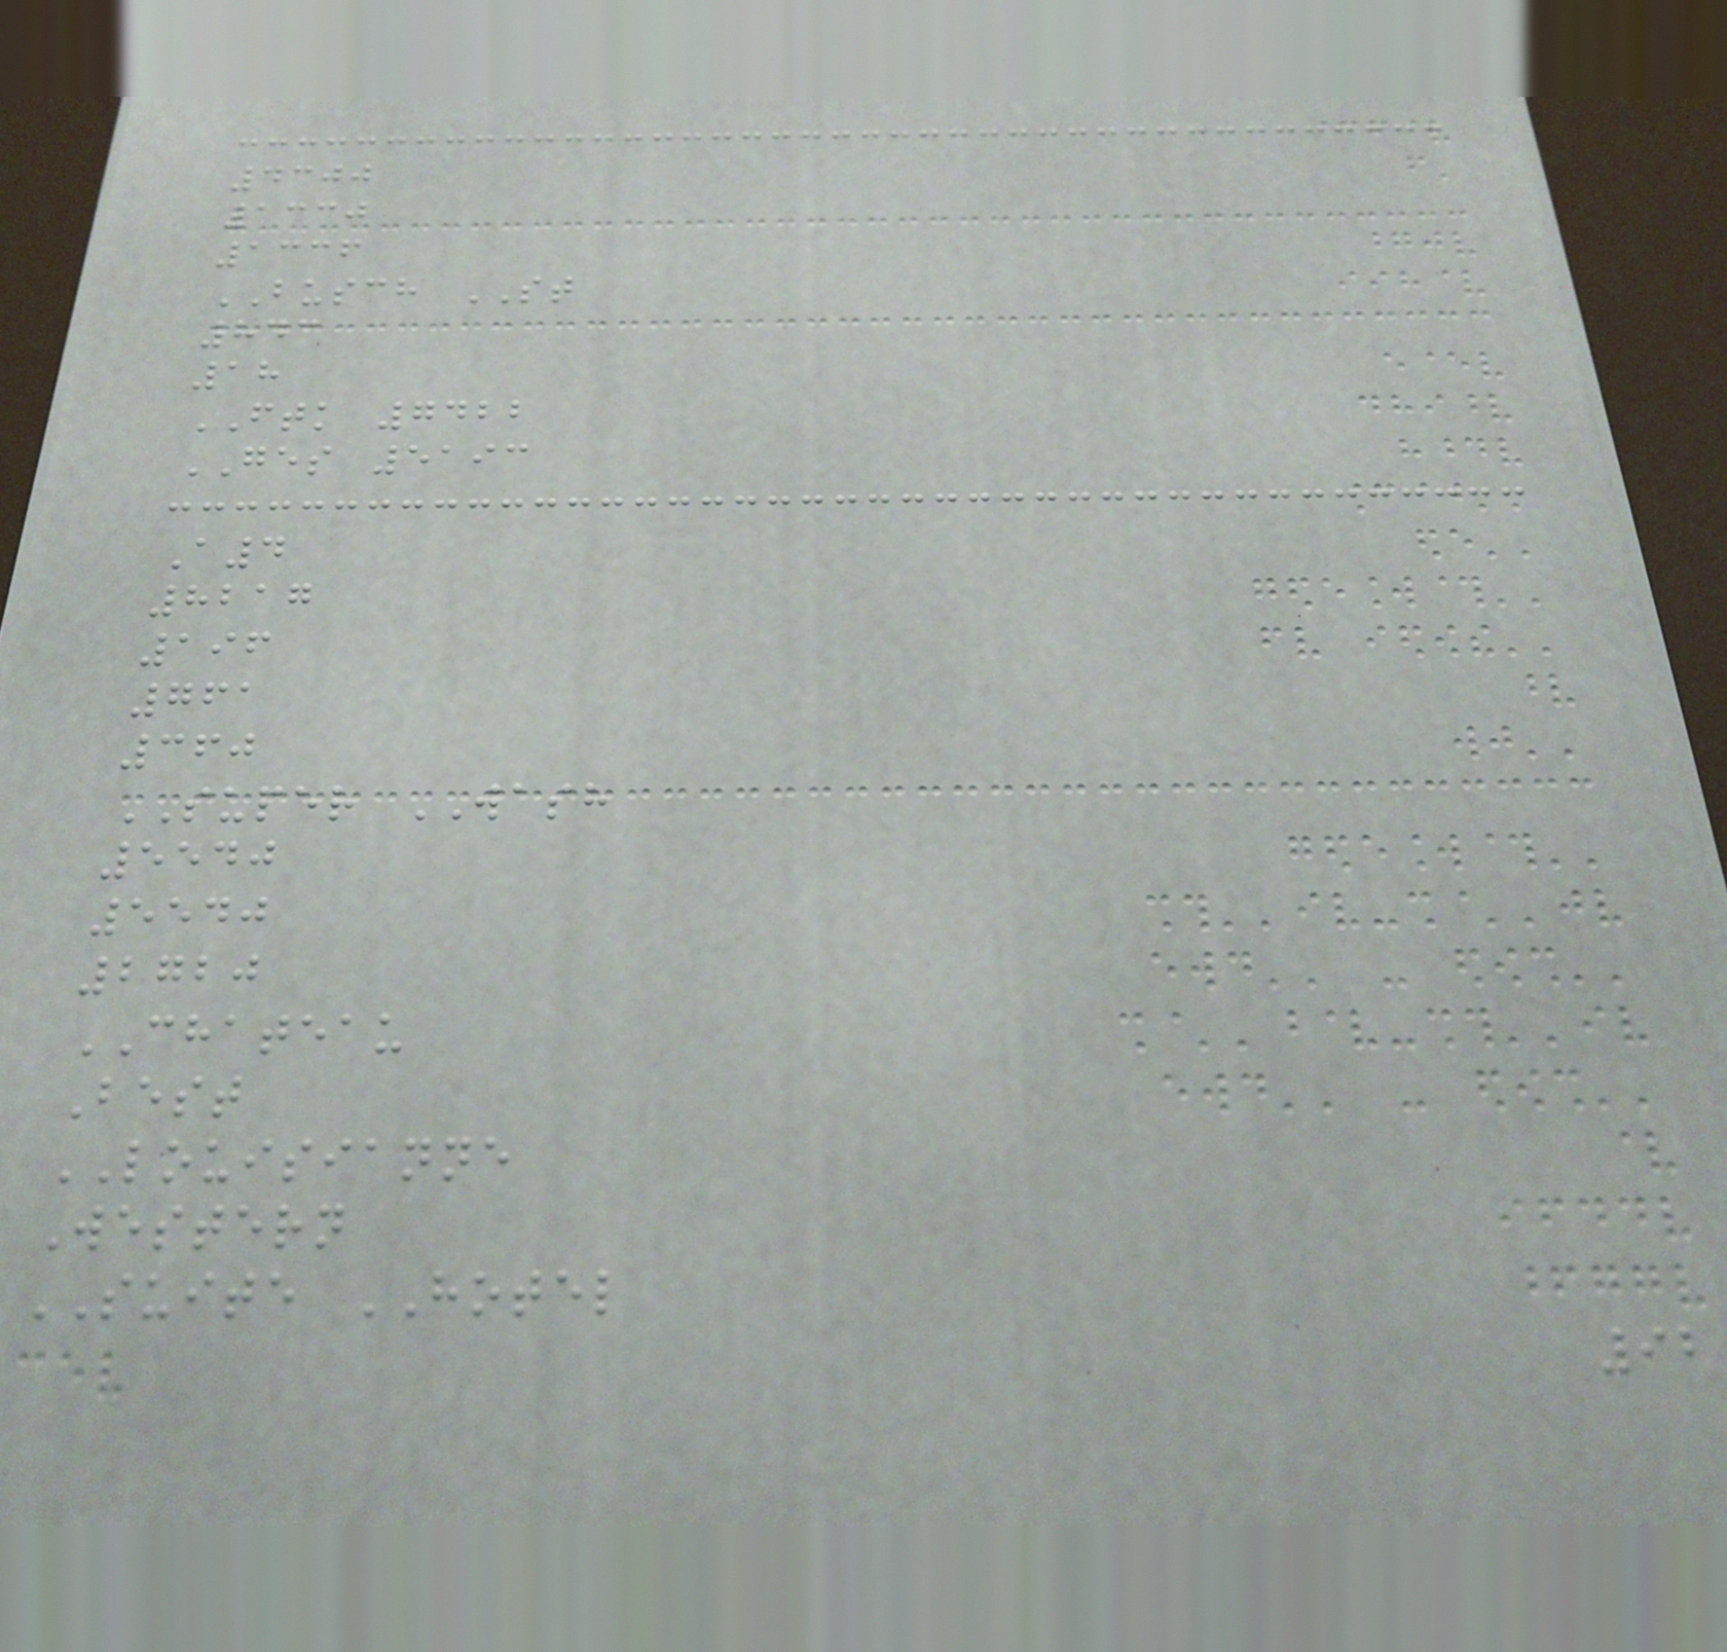4300
1330
1336
BUSCH ST
843
18
FTK 7422
GES 5193
A4
8217
196
761
360
SUPER WASH
5540
5540
2720
CHATEAU
Best
LOUISIANNE
Western
SUITE HOTEL
92
